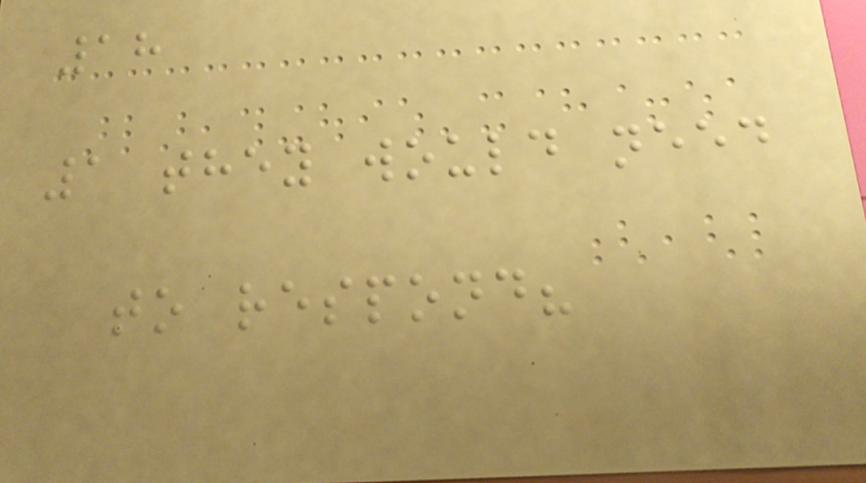18
1 they would need
to respond?
